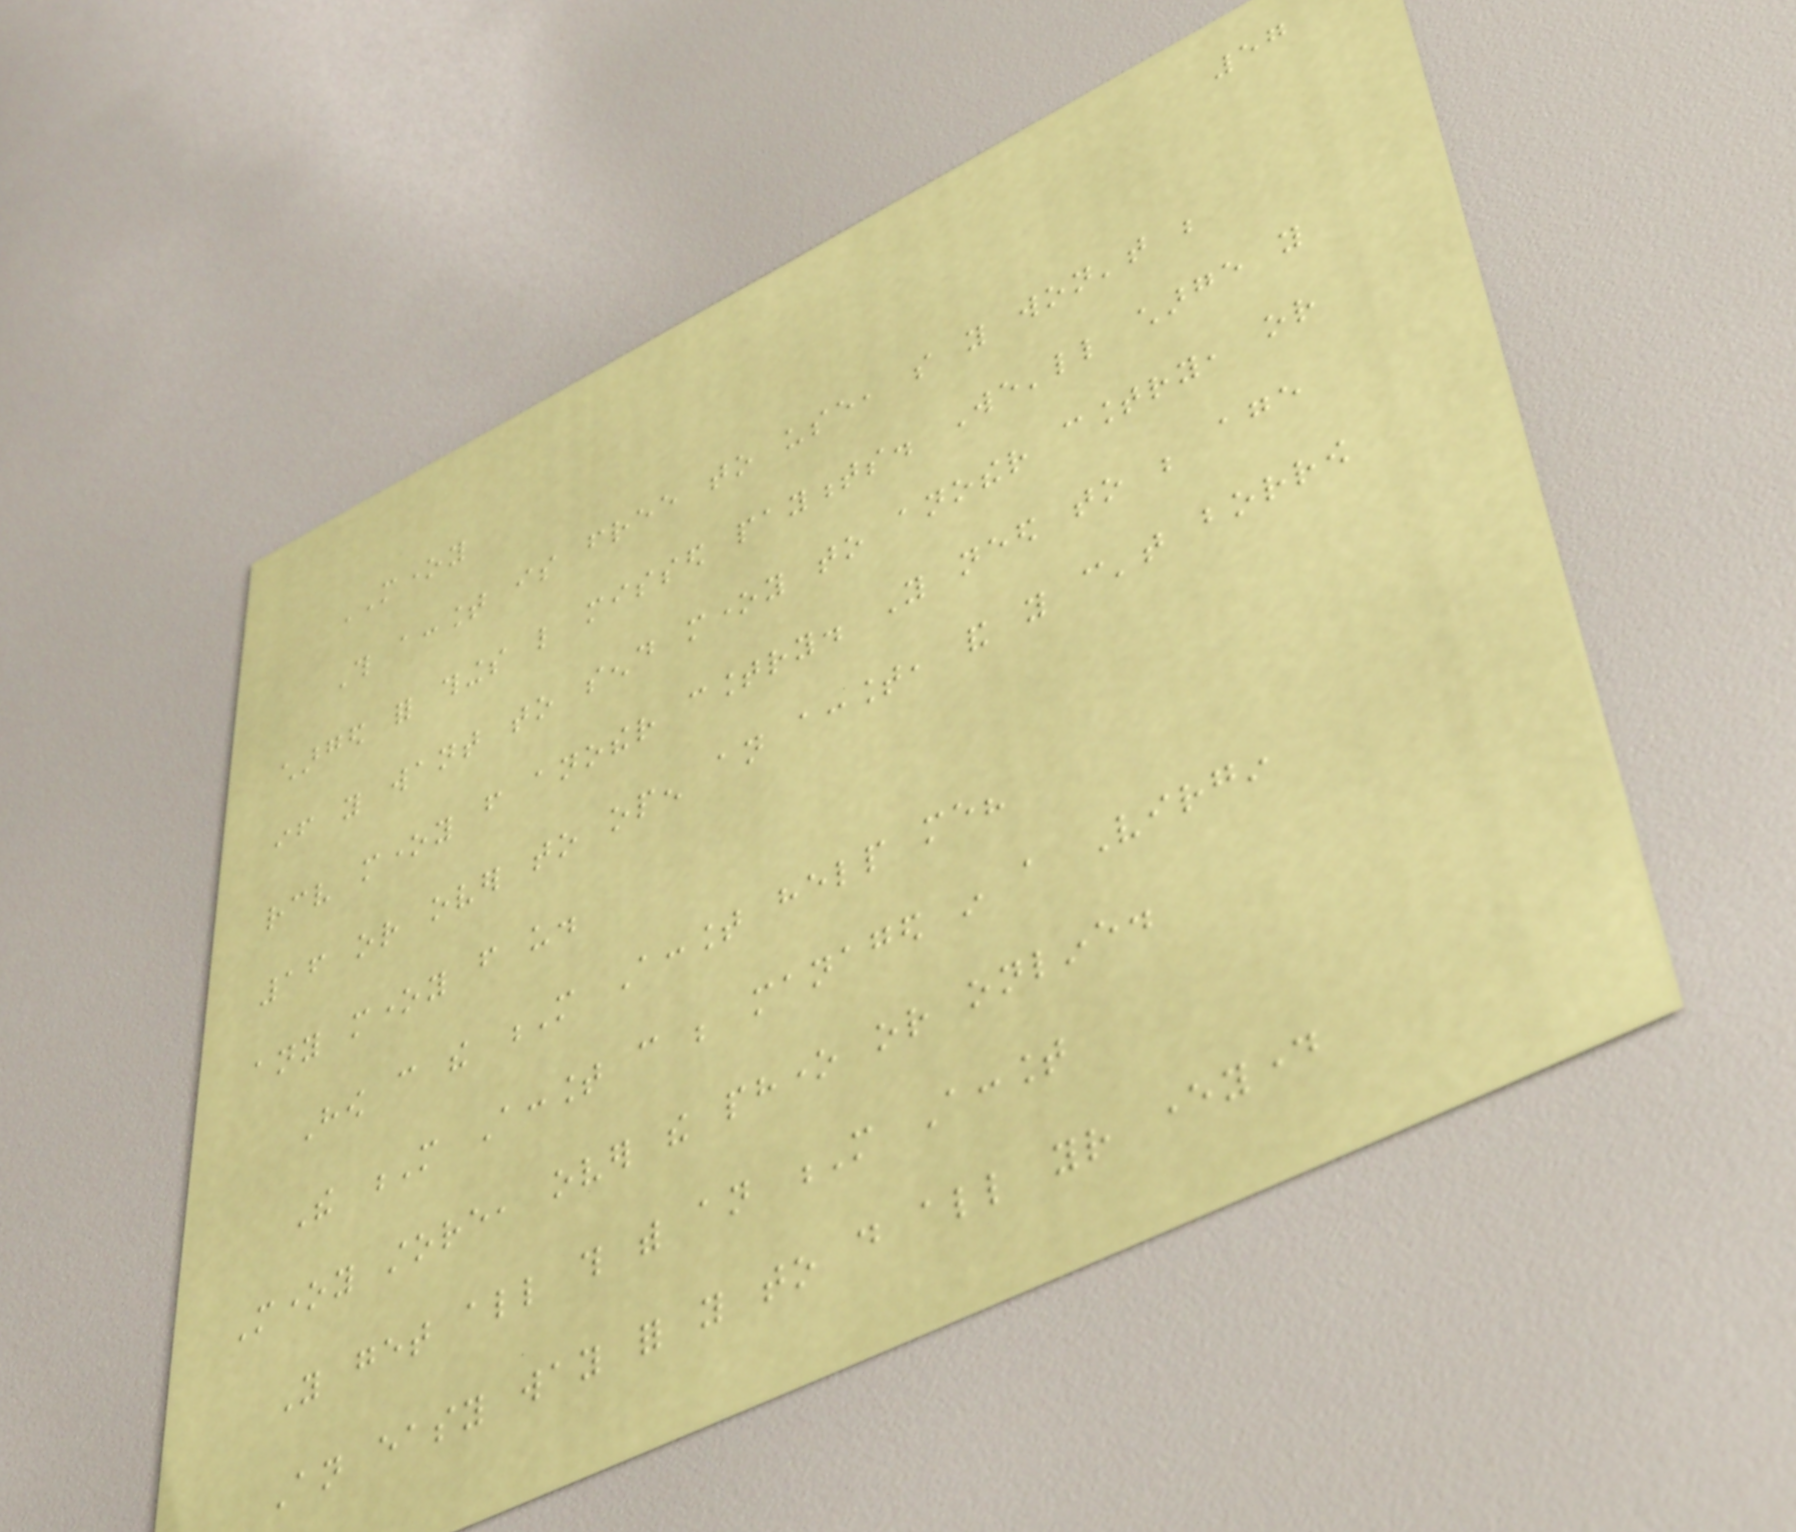57
MONEY
This account is free to use, so you won't be
charged for things like missed payments. We'll charge you
if you want to send money to another country, or
receive money from another country. You need to be age
16 or over to open an account, and you can't borrow
any money from us.
How can the M Account help me?
The M Account can be managed in a Virgin
Money store, over the phone or online.
You get all this with an M Account
An easy way for you to do all your everyday
